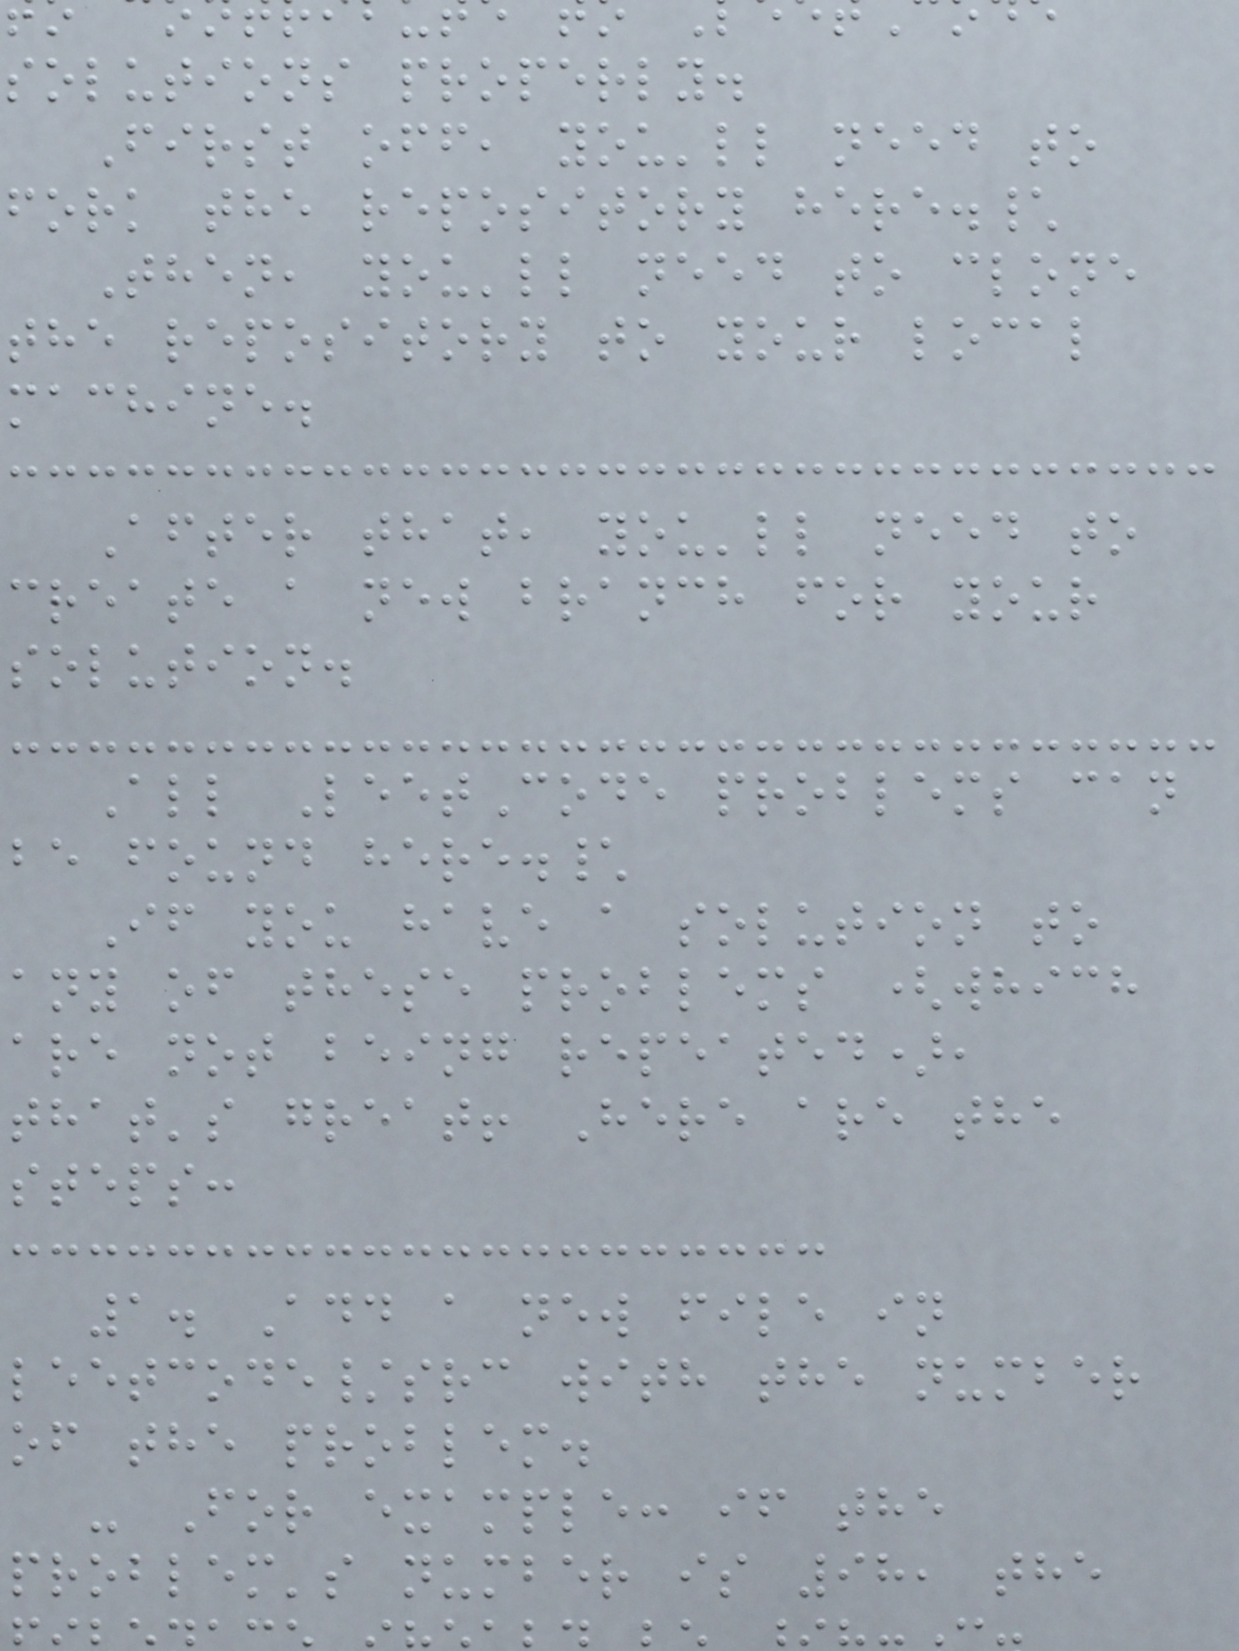solutions properly.
First off, you'll need to
fork the repository here.\
Then, you'll need to clone
the repository to your local
machine.
After that, you'll need to
create a new branch for your
solution.
All LeetCode problems can
be found here.\
If you have a solution to
any of these problems (which
are not being repeated),
that's great! Here are the
steps:
1. Add a new file in
leetcode/src with the number
of the problem.
- For example: if the
problem's number is 98, the
